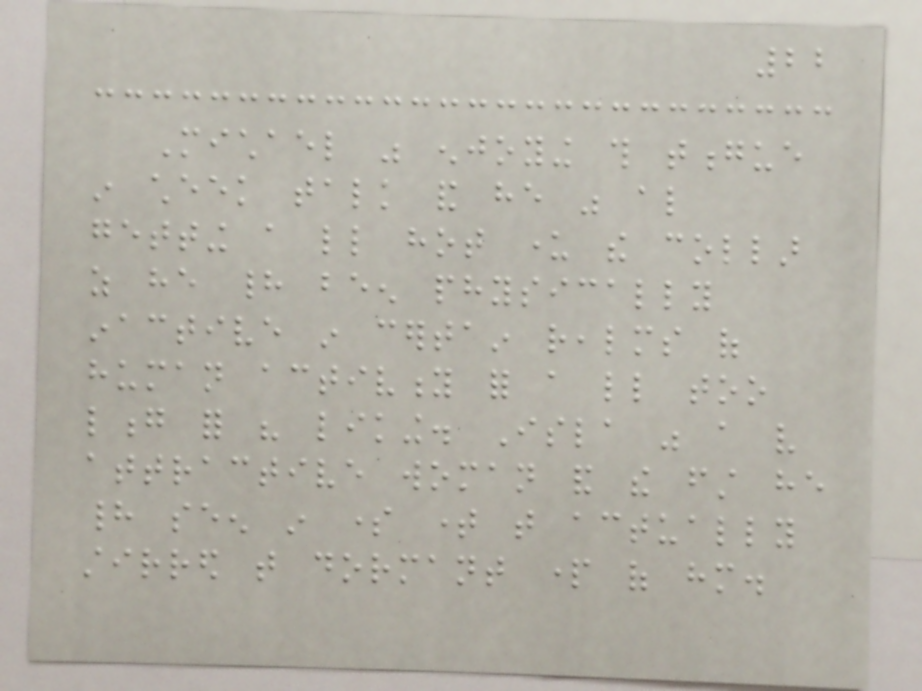22
Michael was enjoying this tongue
in cheek talk and he was also
getting a little hot under the collar
as he had been physically
inactive in certain realms of
human activity for a little too
long for his liking. Isla was a very
attractive woman and the first he
had seen in some time that actually
stirred that dormant part of him.
